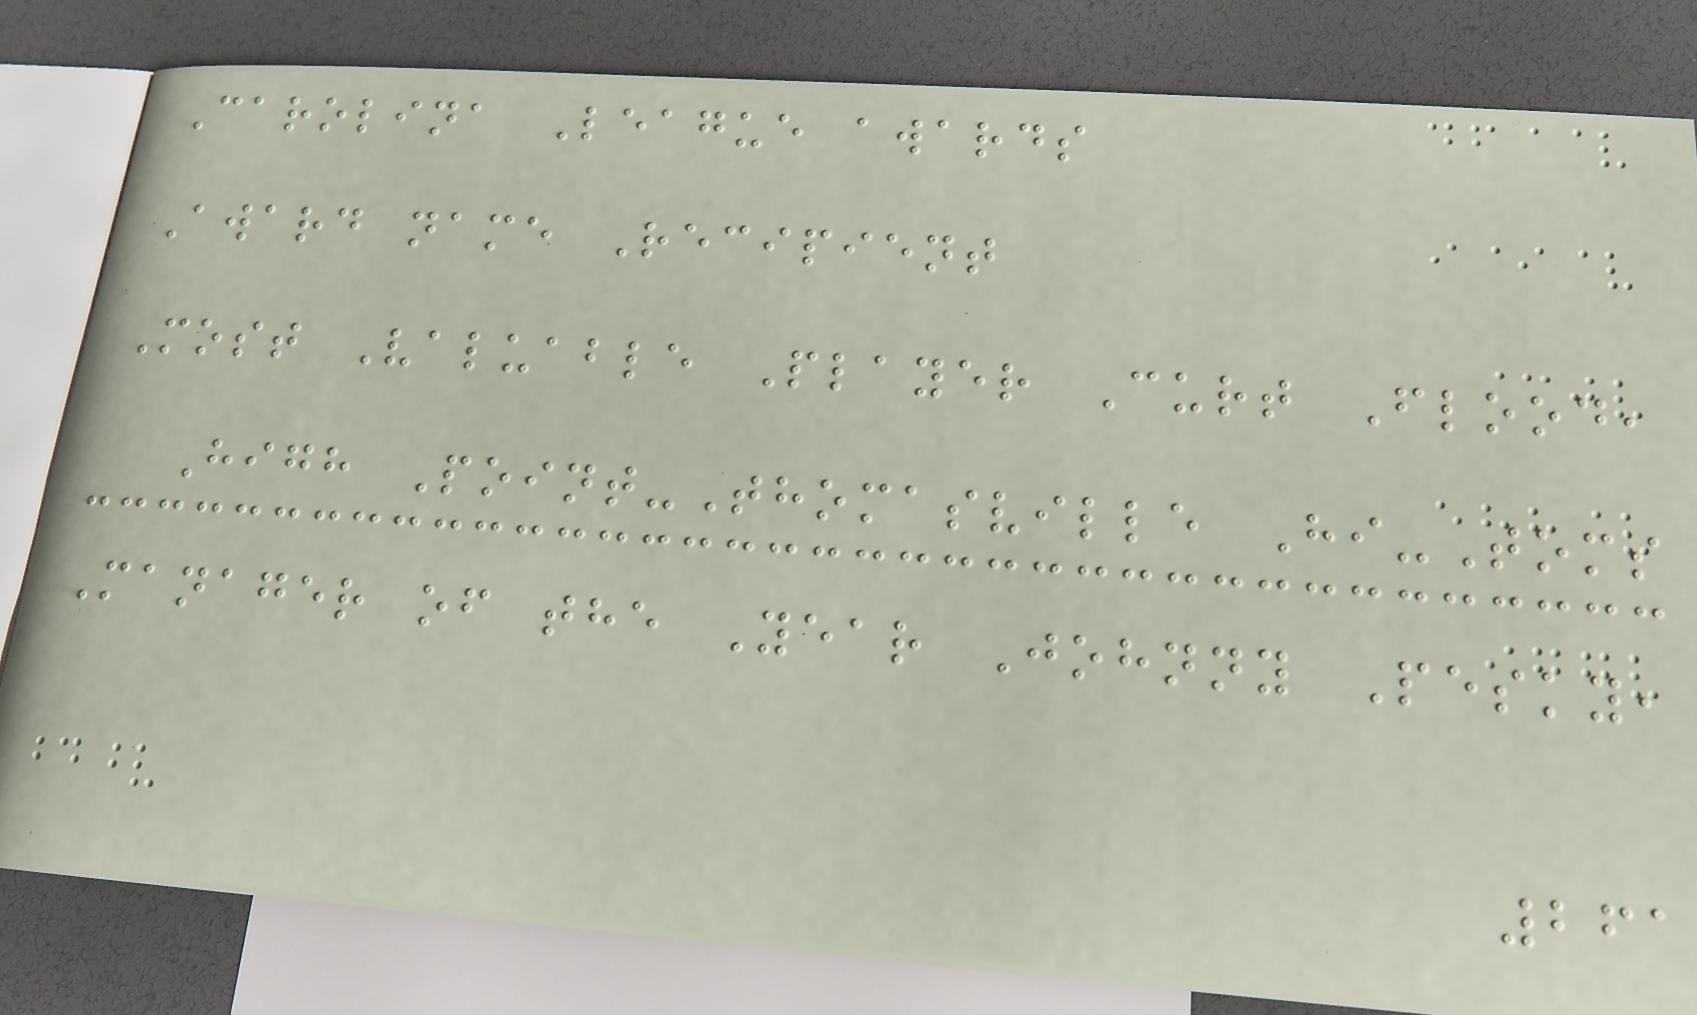Carolina League awards
Award name Recipient
Most Valuable Player Curt Flood,
High Point-Thomasville Hi-Toms
Manager of the Year Johnny Pesky,
261
